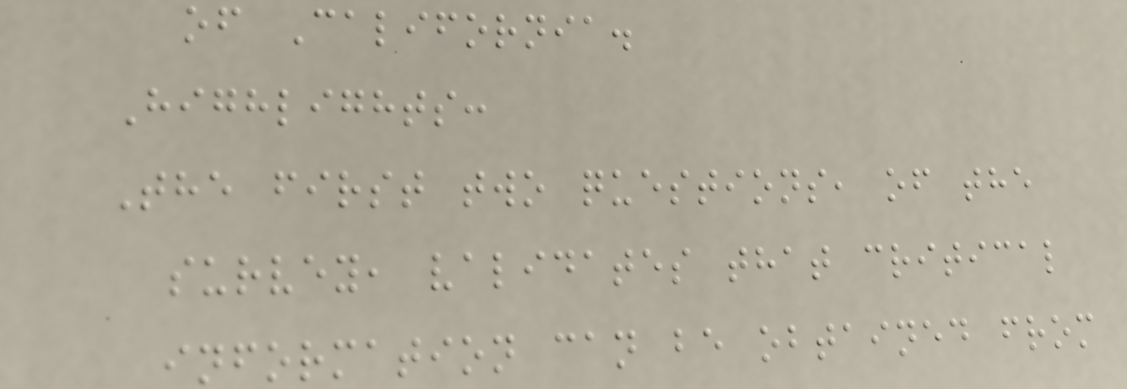of California.
Highlights:
The first two questions, of the
survey, validates that critical
information can be obtained from
